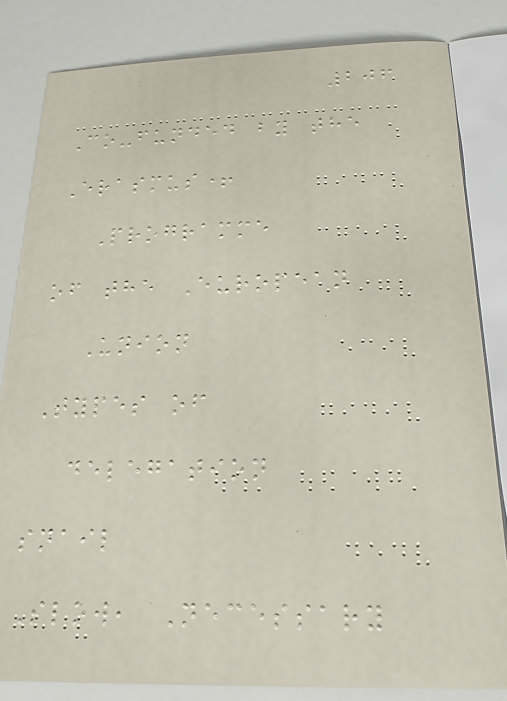206
Co-funded by the
Erasmus+
Programme
of the European
Union
Types of
delegation
snail
Slow, Necessary
